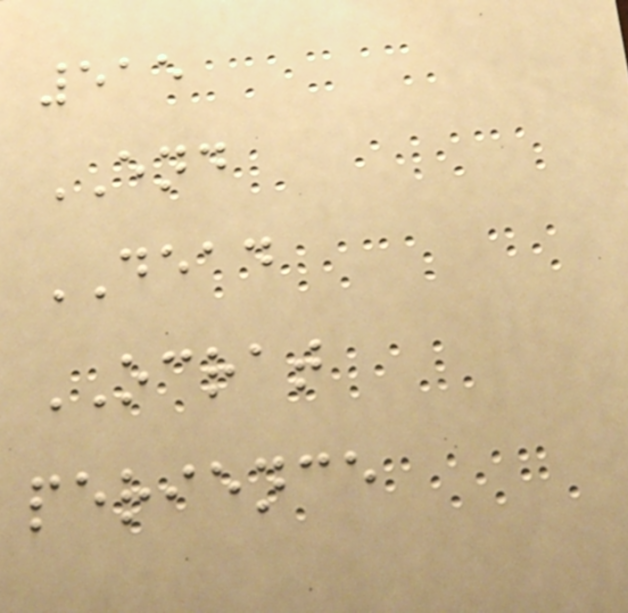515
END
DEAD
OCRAT
perience
